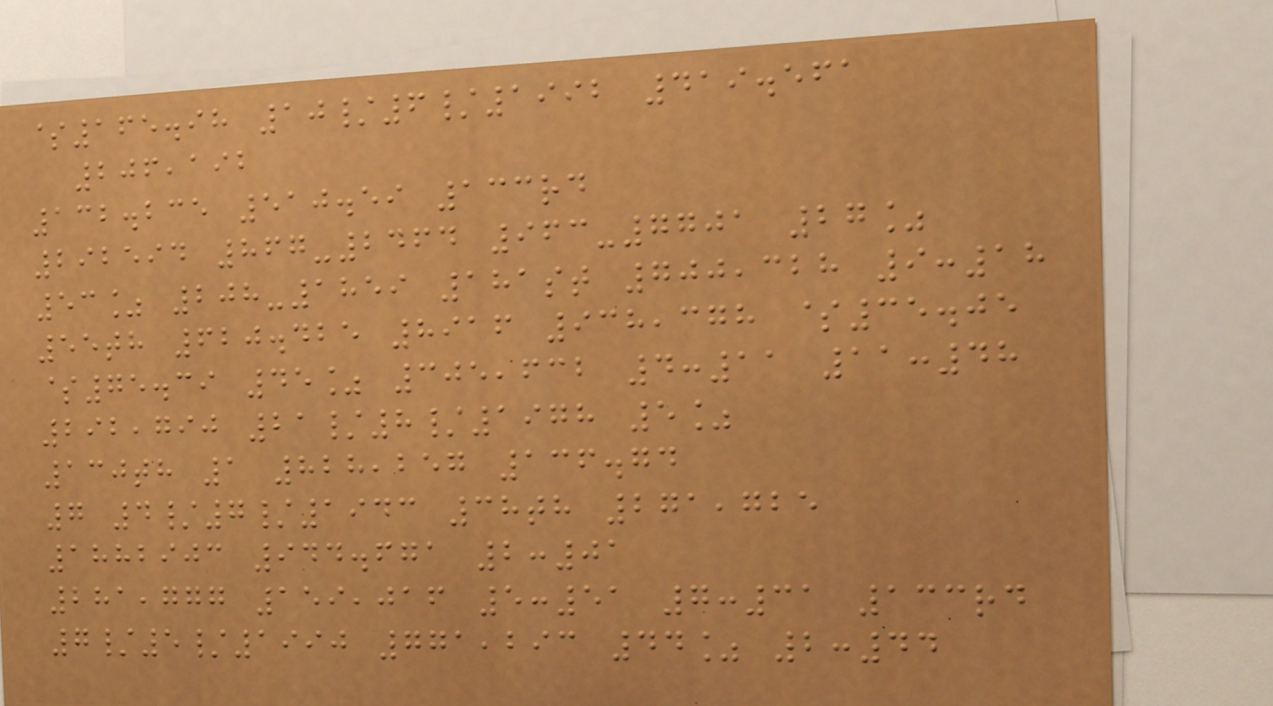$165.98 10/6/1992 419.561
206,192
132.235 510.59 133rd
292594 867-2464 963-7701 27%
53% 208-1859 181st 700,328 9:18
55th 620.425 8916 938,378 $35.05
$75.39 45% 305,632 4:11 11:48
292,790 21/8/1978 5%
130th 1 828,257 136.74
7 4/7/1943 38th 271,725
1882903 944.671 2:01
281,777 159,016 5:51 7:31 133rd
7/5/1990 771,293 44% 2:44
